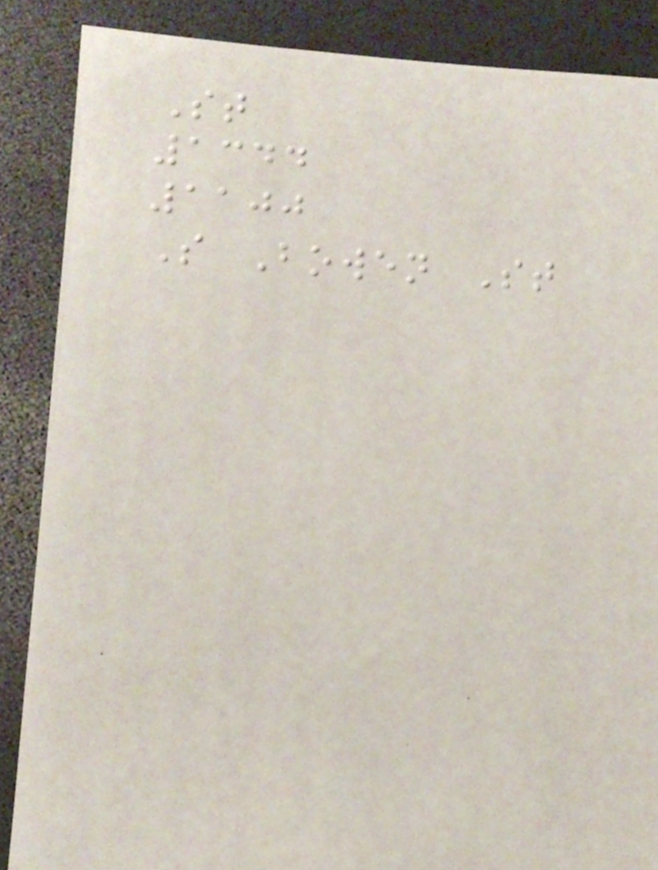St
1344
1100
S Bowen St
